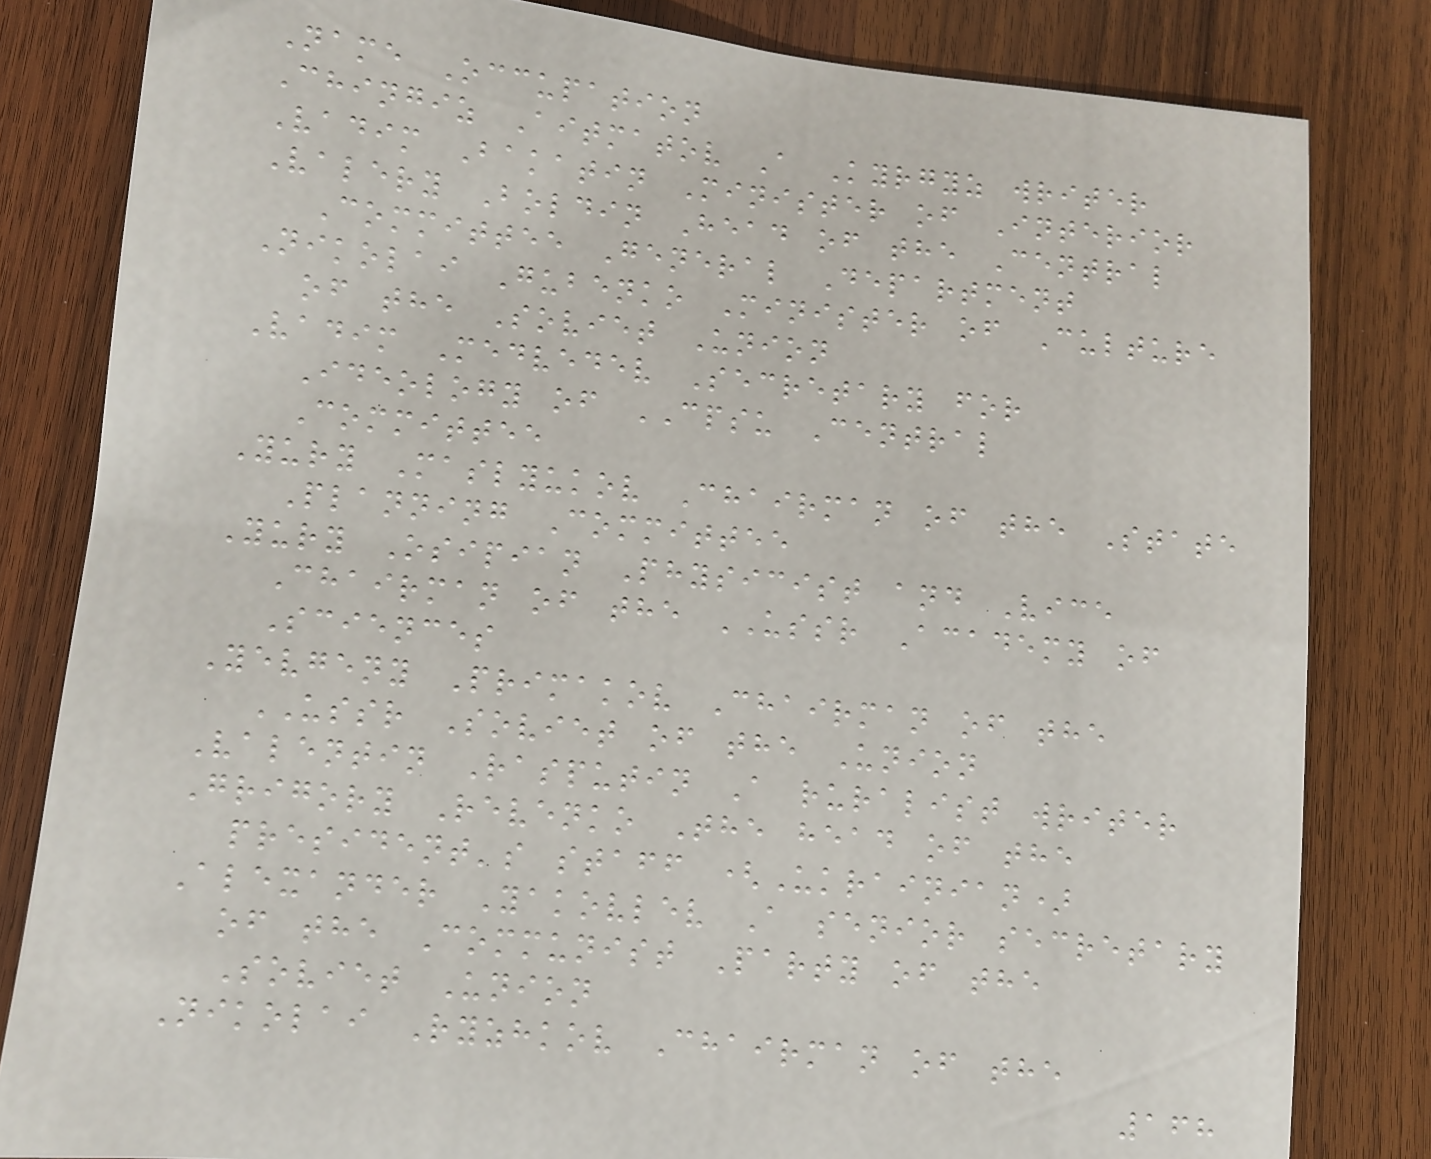Name Occupation
Chingiz Aitmatov A Kyrgyz writer
Vadim Bakatin Minister of Interior
Valery Boldin Head of the Central
Committee General Department
Nikolai Gubenko Minister of Culture
of the Soviet Union
Vadim Medvedev Secretary for
Ideology of CPSU Central
Committee
Yury Maslyukov Chairman of the State
Planning Committee
Yury Osipian Physicist and Vice
Chairman of the USSR Academy of
Sciences
Yevgeny Primakov Chairman of the
USSR Soviet of the Union
Valentin Rasputin A ruralist writer
Grigory Revenko The head of the
president's staff (Ukrainian)
Alexander Yakovlev A senior secretary
of the Communist Party of the
Soviet Union
Nikolai Ryzhkov Chairman of the
168
